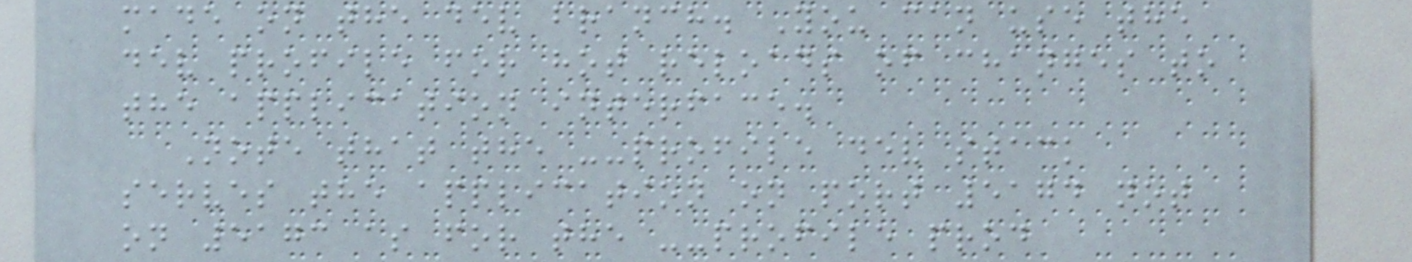made on the dev branch. You can use the
dev profile for hot reloads of changes to
the application interface.
Note that the --profile dev stack
serves the application on port 5174 not
on 5173 as for the --profile prod
